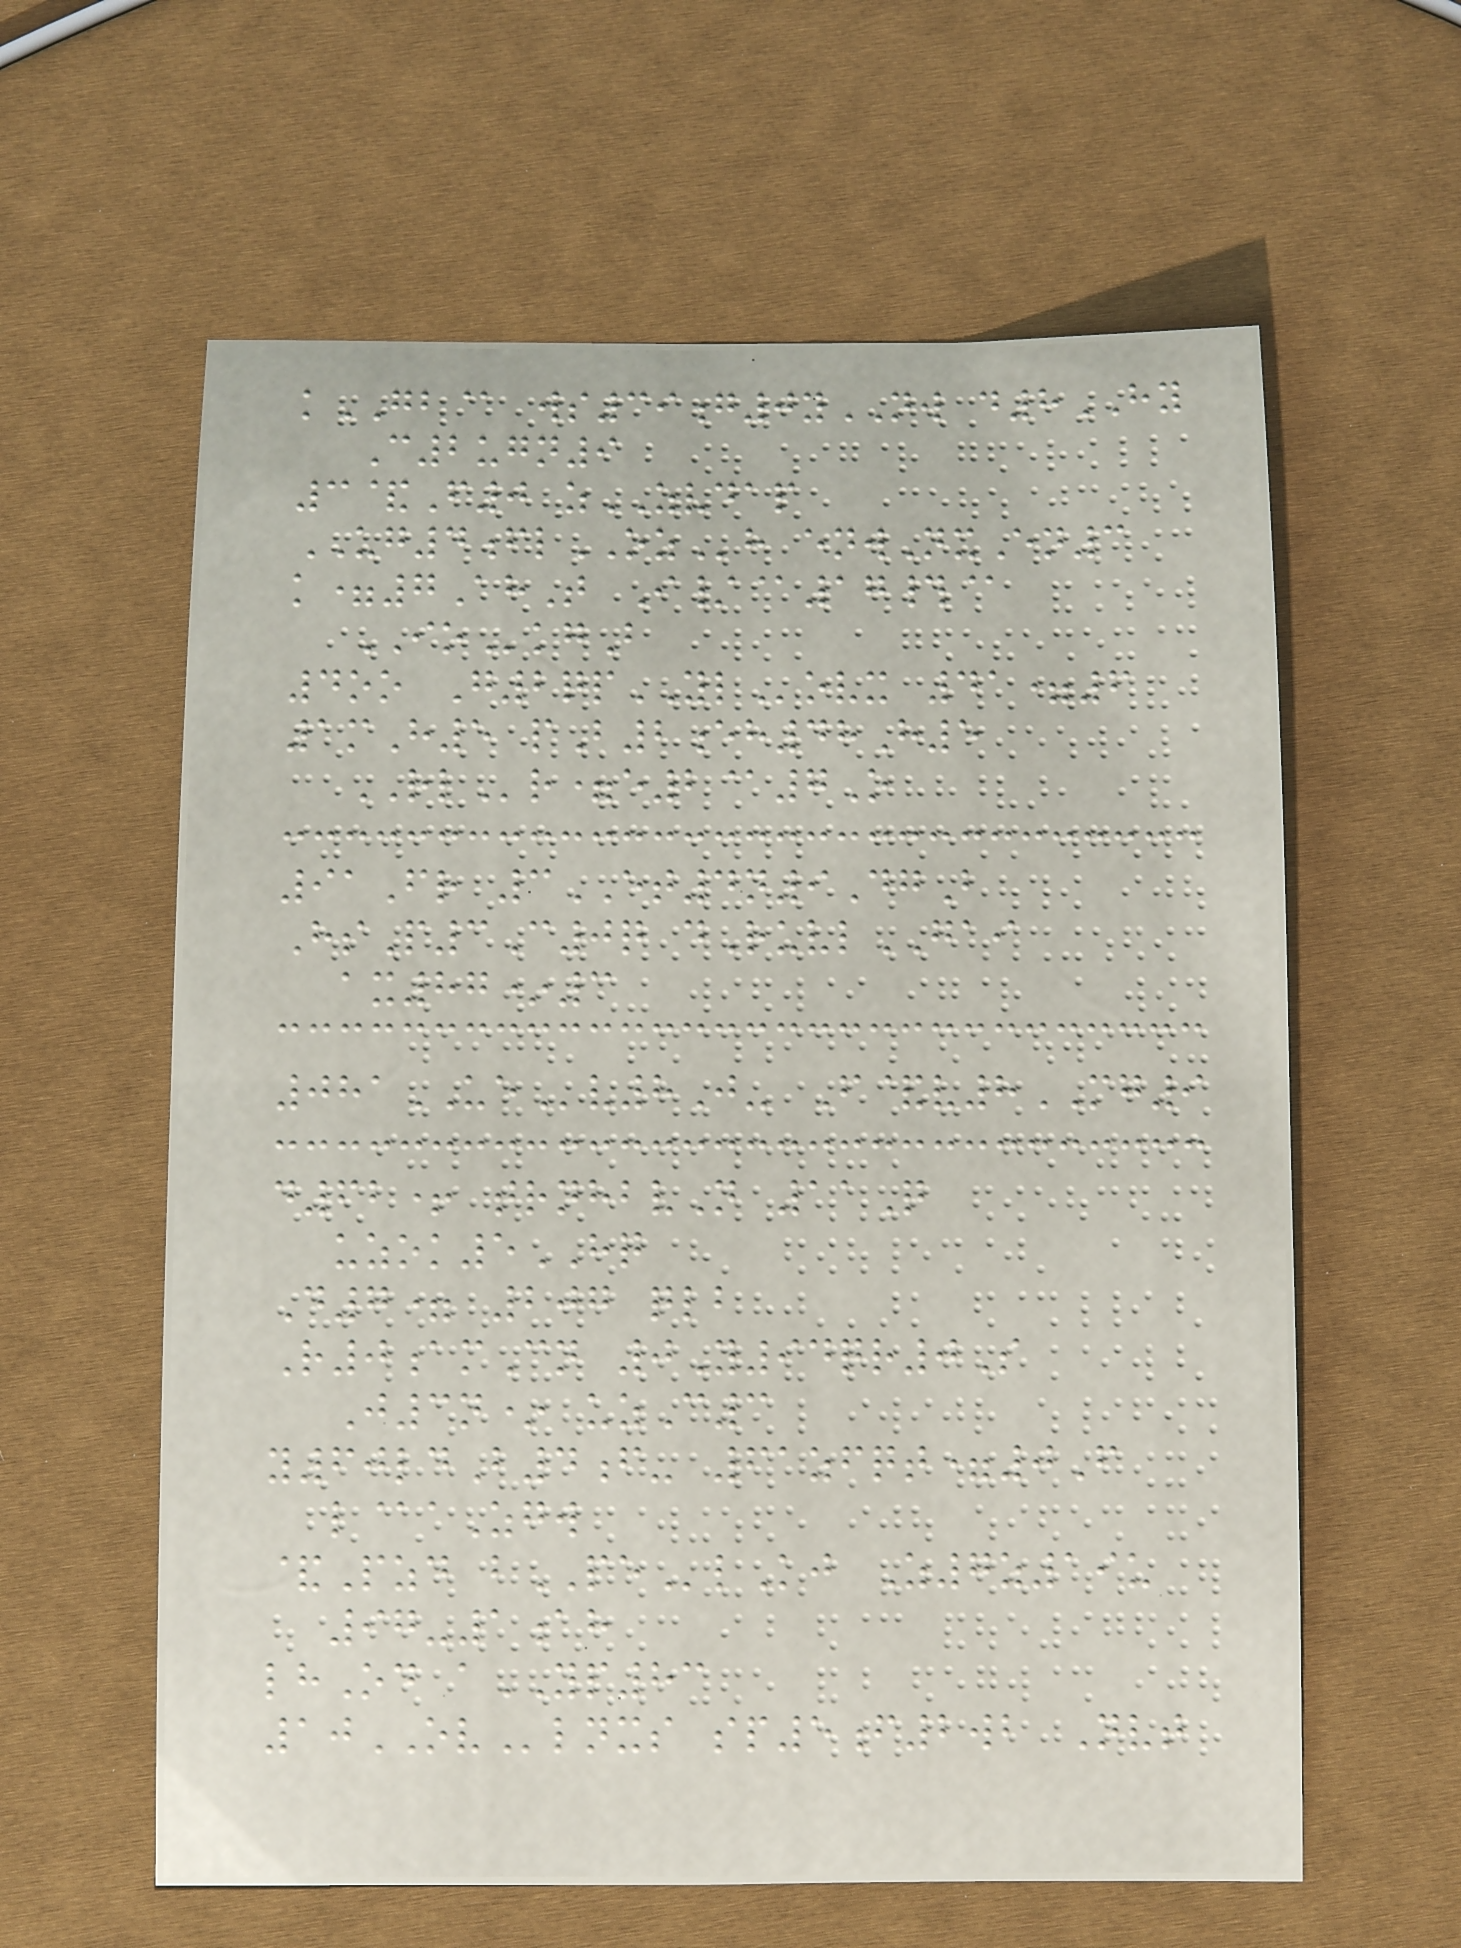kGB@ ws39g0yNW d8HY
C2ugn9
3&F0 zZVDAP
UG4flOZh enwNxEn3
k=7AhT I/@17#@
IOkgB
4oo G2qpYLovx 41=6
1mH5 pB2eh48H5
RLr=e2@7O
91Fr 3ET4n9DgB
HsP3C0q dRuvlGAI
ax87*3
081UEv8J- F&v8MG9
d62+ trnhbvN 11Q
uzok5HQ
D7= 207 qlb
R0amCn 0Y94qr0S
J3n* uzC3
y60ldB4f- 61zfqt=0F
l@aZgw
&Pzd bPElKj Z7z19u
97-1ah
lhOd aYP83
10OVlnxs sp5f2wb Nvt
